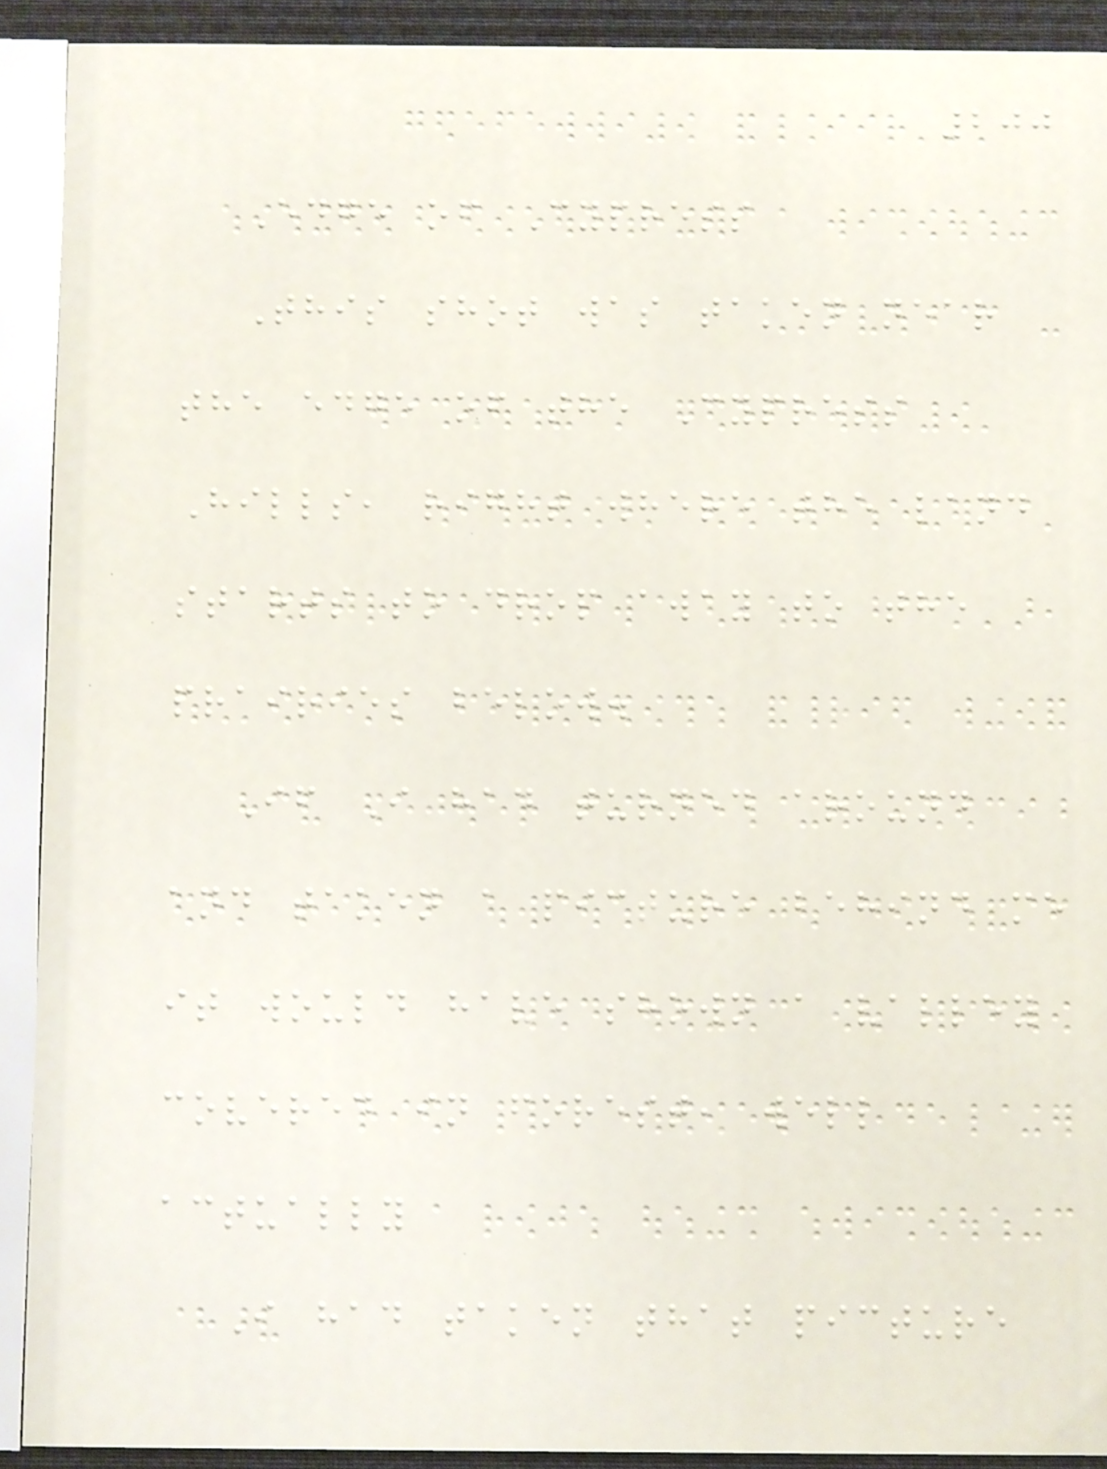200
Edge of Cypress
This shot was taken near
the edge of the Cypress
Hills, right where the land
starts to drop away to the
prairies below.
If I had turned around
and taken a picture behind me
it would have shown a valley
covered in forest, well
actually
I had taken that picture
